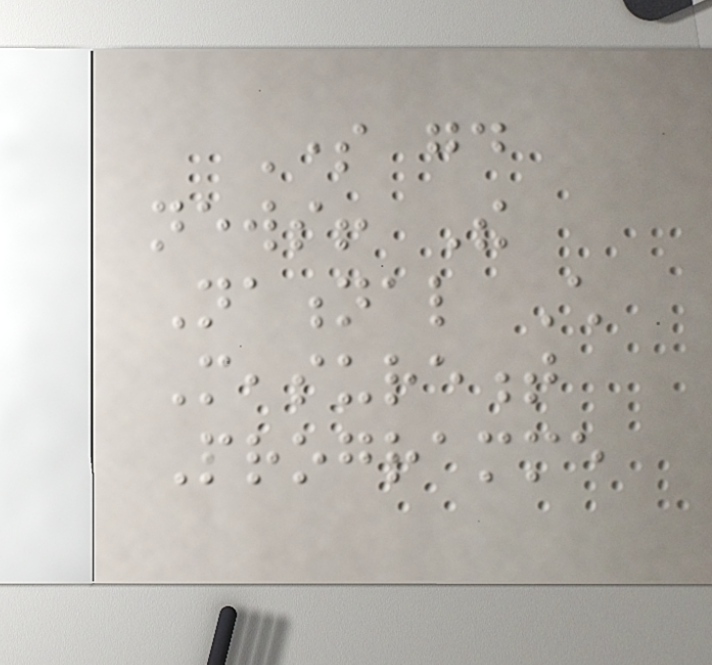Some good
news! The
National Child
Measurement
Programme
